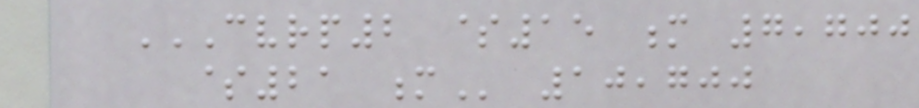CVRP2 $15 M 7,700
$21 M 10,700
